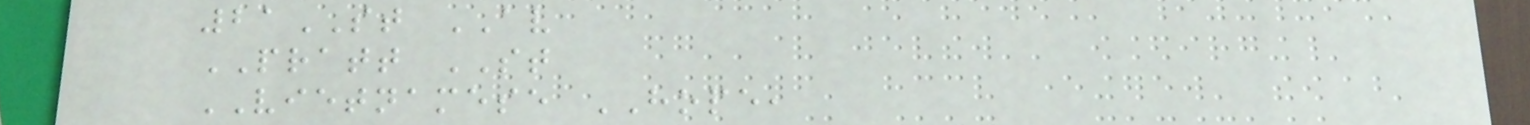21ST AV
PRATT ST
VIETNAMESE HOPE,
